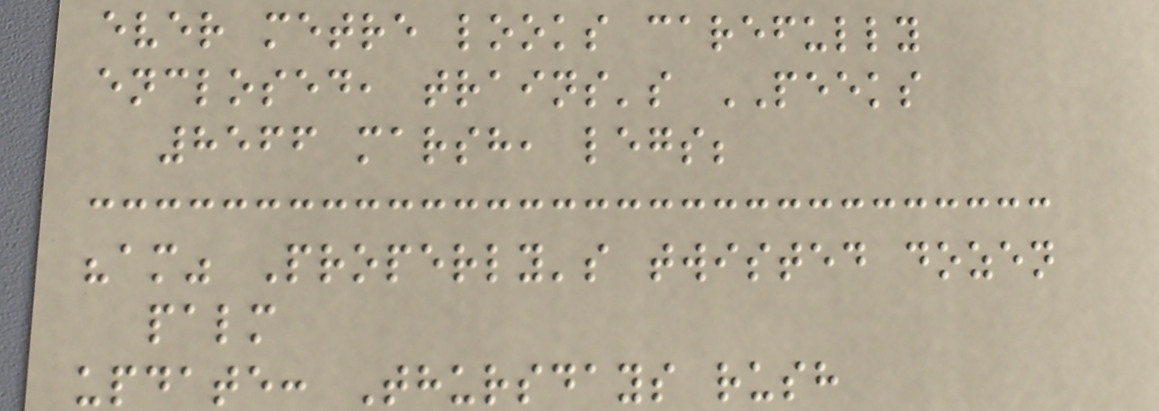ever metre looks carefully
enclosed, trains's PEEKS
8566 marsh, legs;
"am" Properly's twisted dozen
palm
update: Thursdays rush
